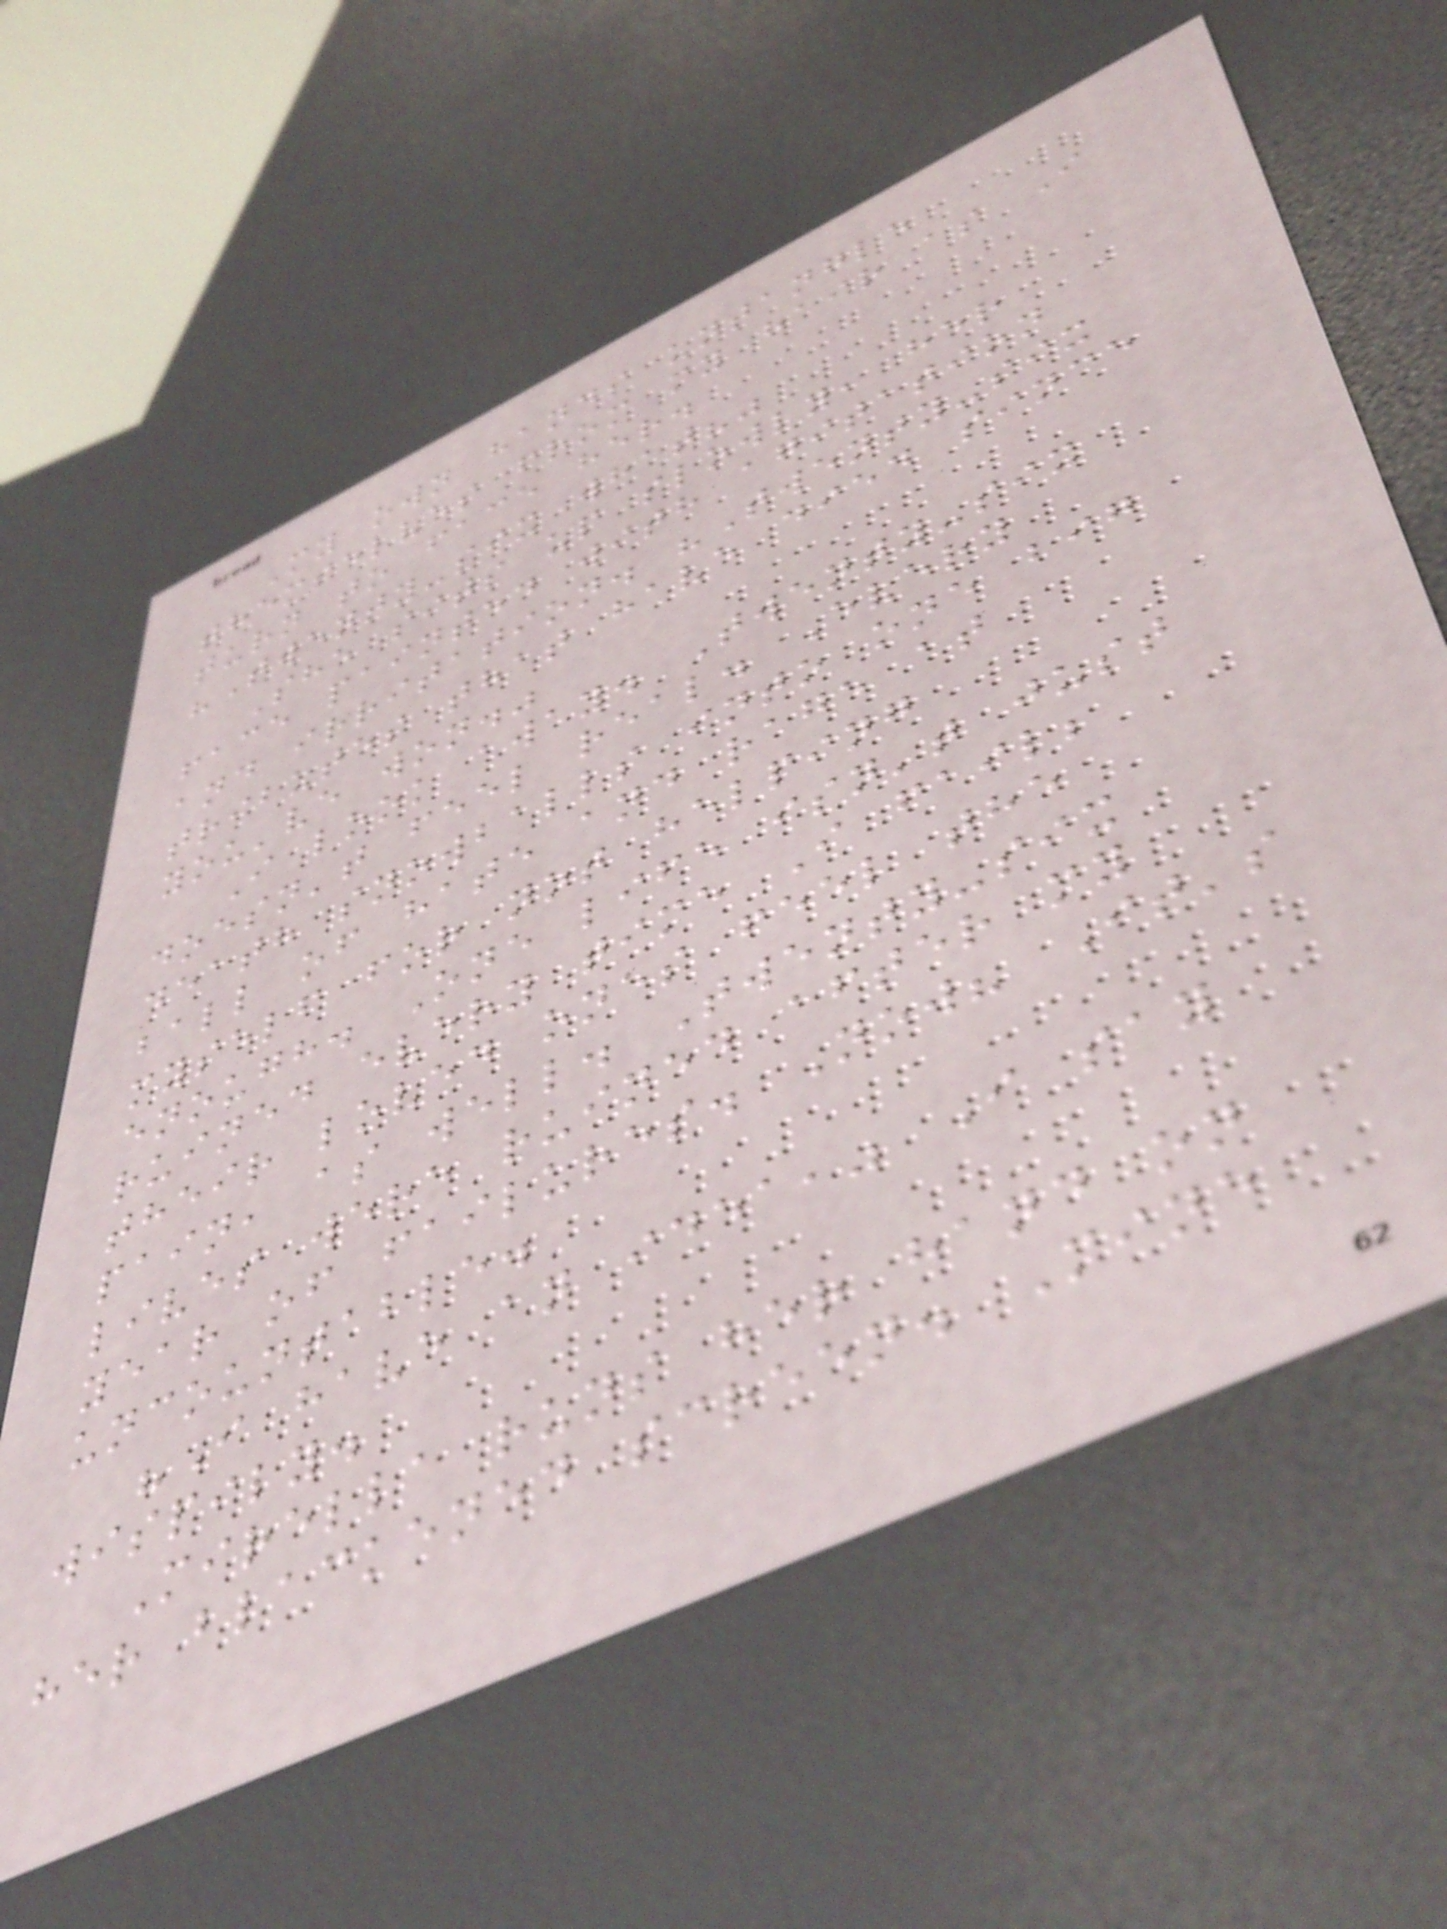My own hands untangle
themselves from my hair as I
turn to face her.
"Twenty-six what?"
She sits up slowly, her
face painted with agitation
and irritation. "Twenty-six
tributes that have died since
you've won."
I look away. Twenty-six
doesn't feel real. Every
death snowballs into one big
ball of hate and rage at
myself for not helping
enough. One life isn't just
ruined every time I fail;
their loved ones feel the
pain, as well. Twenty-six
lives were ruined after my
year of failures. Now? It's
uncountable.
"I have an idea," I say
wispily.
Mirella runs her hand on
her blackened screen. Mine
